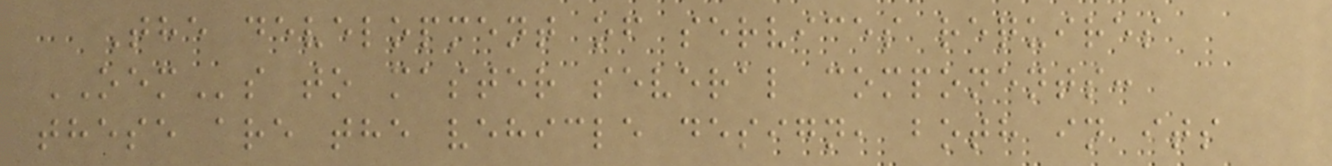The development of services requires
OEMs to master several components:
these are the vehicle design, both in its
